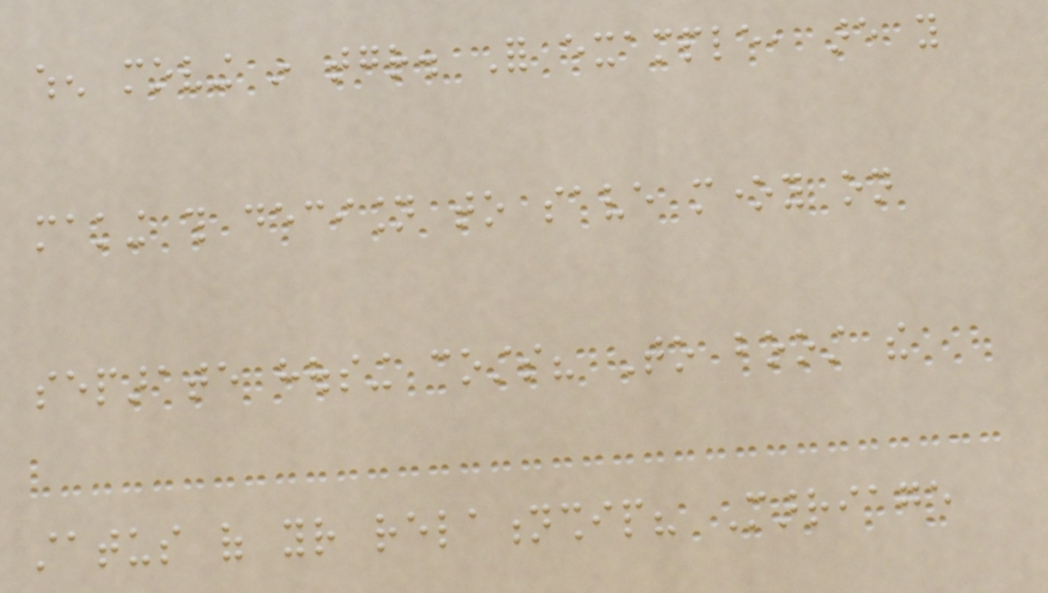when moving in together. For example, are you
making this decision to save money on
separate housing costs? To boost the
status of your relationship? Marriage
